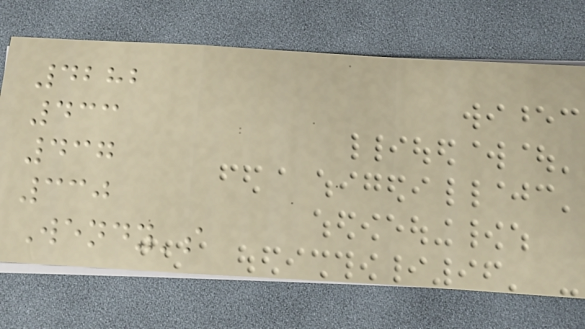4282
433
437
330
Wendy's
